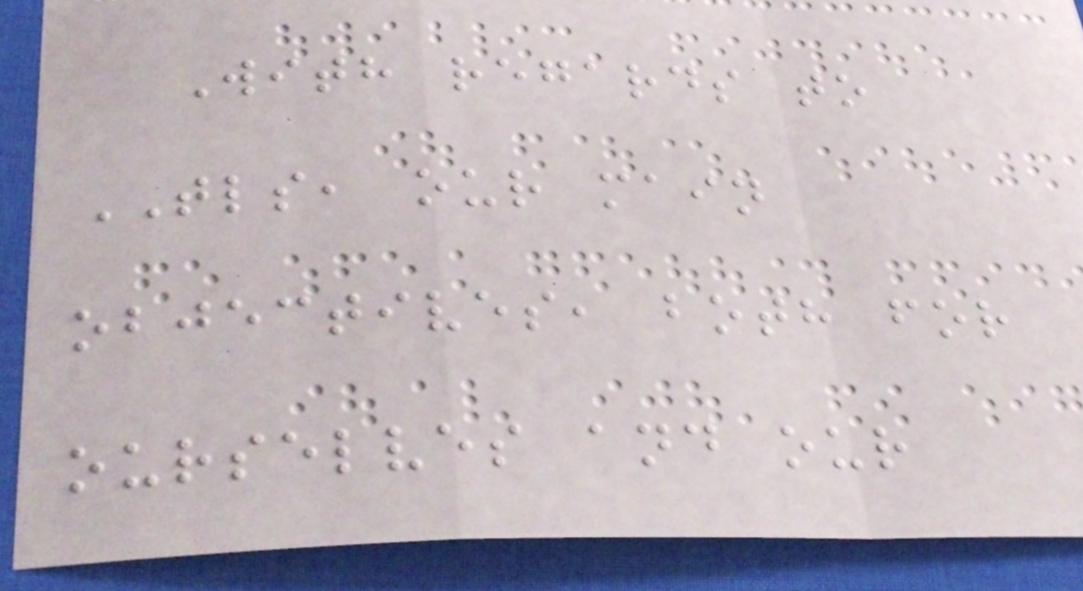With regards to
TLS, our main
objectives, both for
ourselves and our
